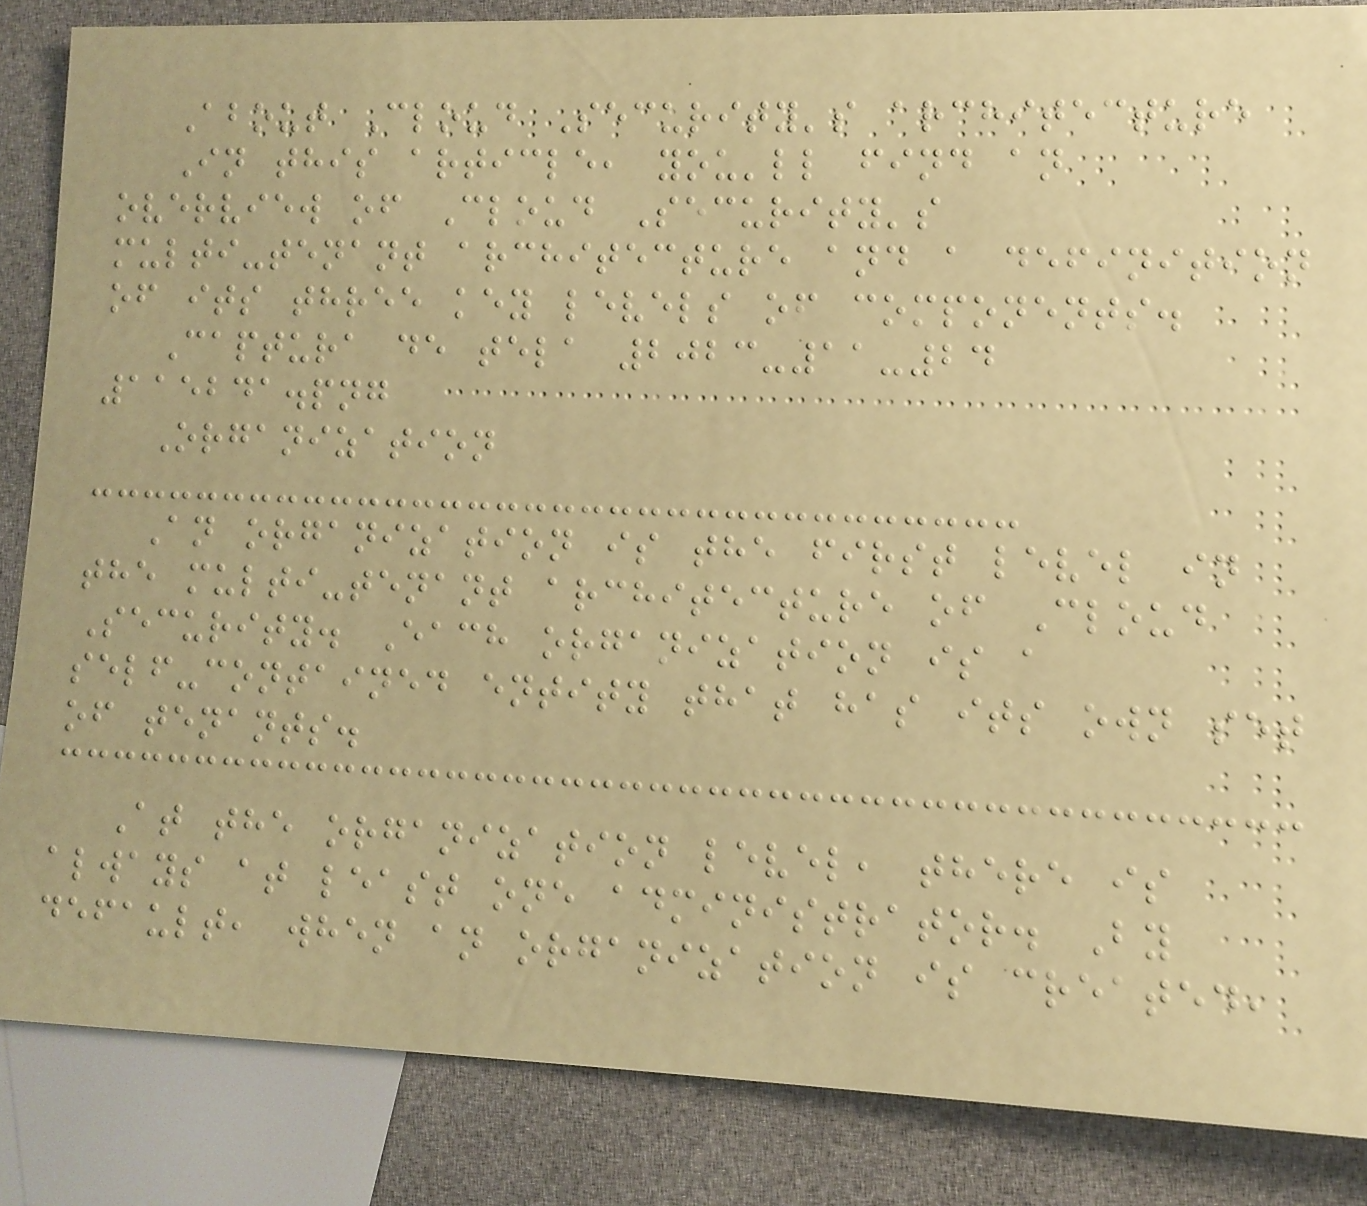About Cloud Security's architecture
In this article, you'll find an
overview of Cloud Security's
multi-tenant architecture and a definition
of its three key levels of components.
Captura de tela 2023-11-24
115241.png
Organization
An organization is the first level in
the multi-tenant architecture of Cloud
Security. Each organization is a
self-contained entity that has its own set
of tenants.
At the organization level, there is
always at least one administrator. By
default, when an organization is created,
